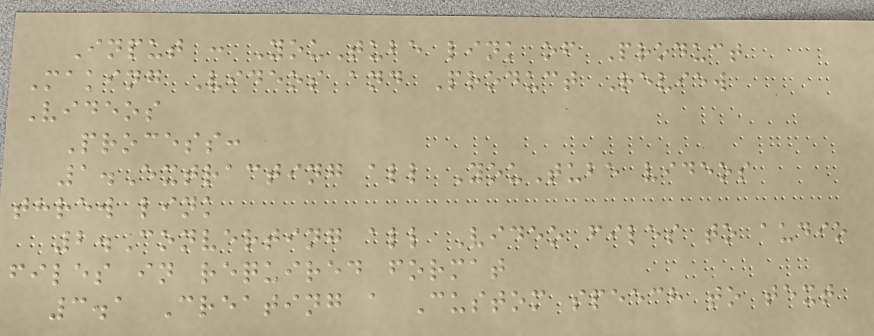Input : YouTube link of Product
Making Videos and Product Review
Videos
Process:
1.Extracting all YouTube videos
threw link
2.Converting all Video files to audio
files in required format
3.1 Creating a Custom speech to text
